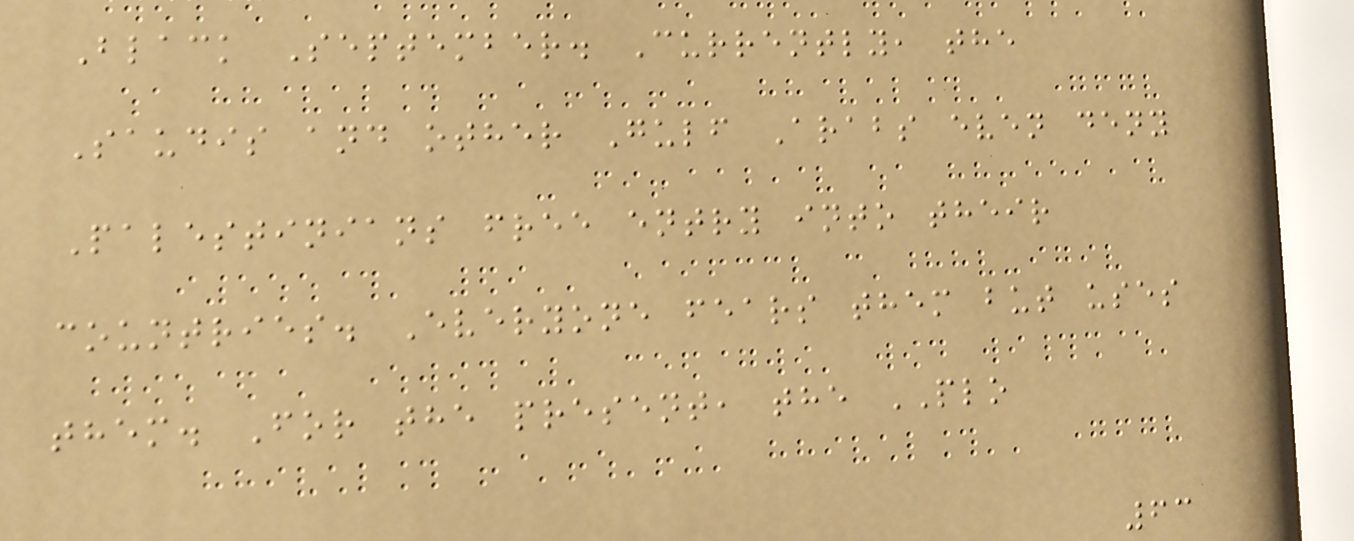Black September. Currently, the
Saudis and other Gulf Arabs even deny
Palestinians free entry into their
countries. Everyone fears them but uses
them. For the present, the PLO
63
